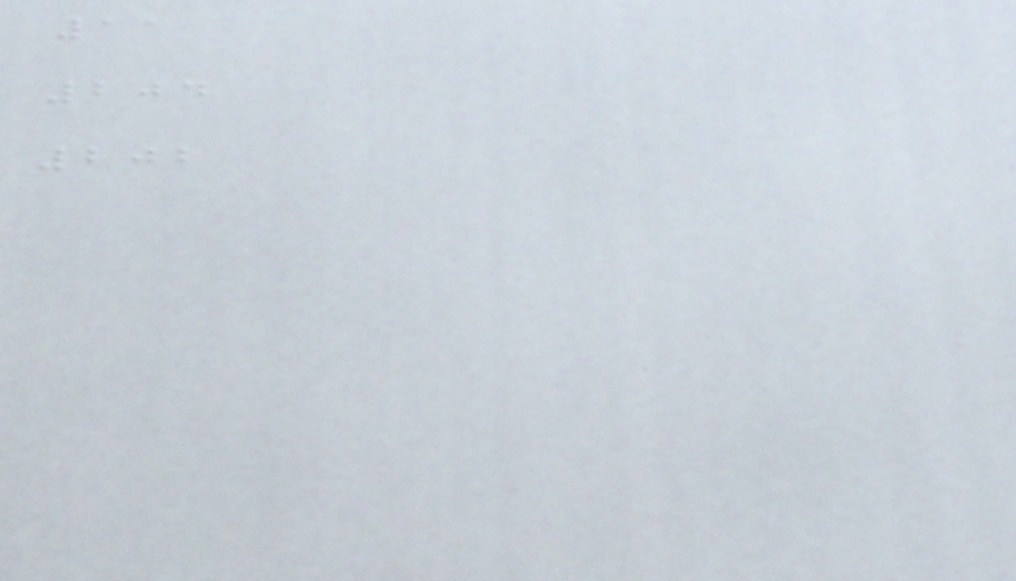11
204
202
